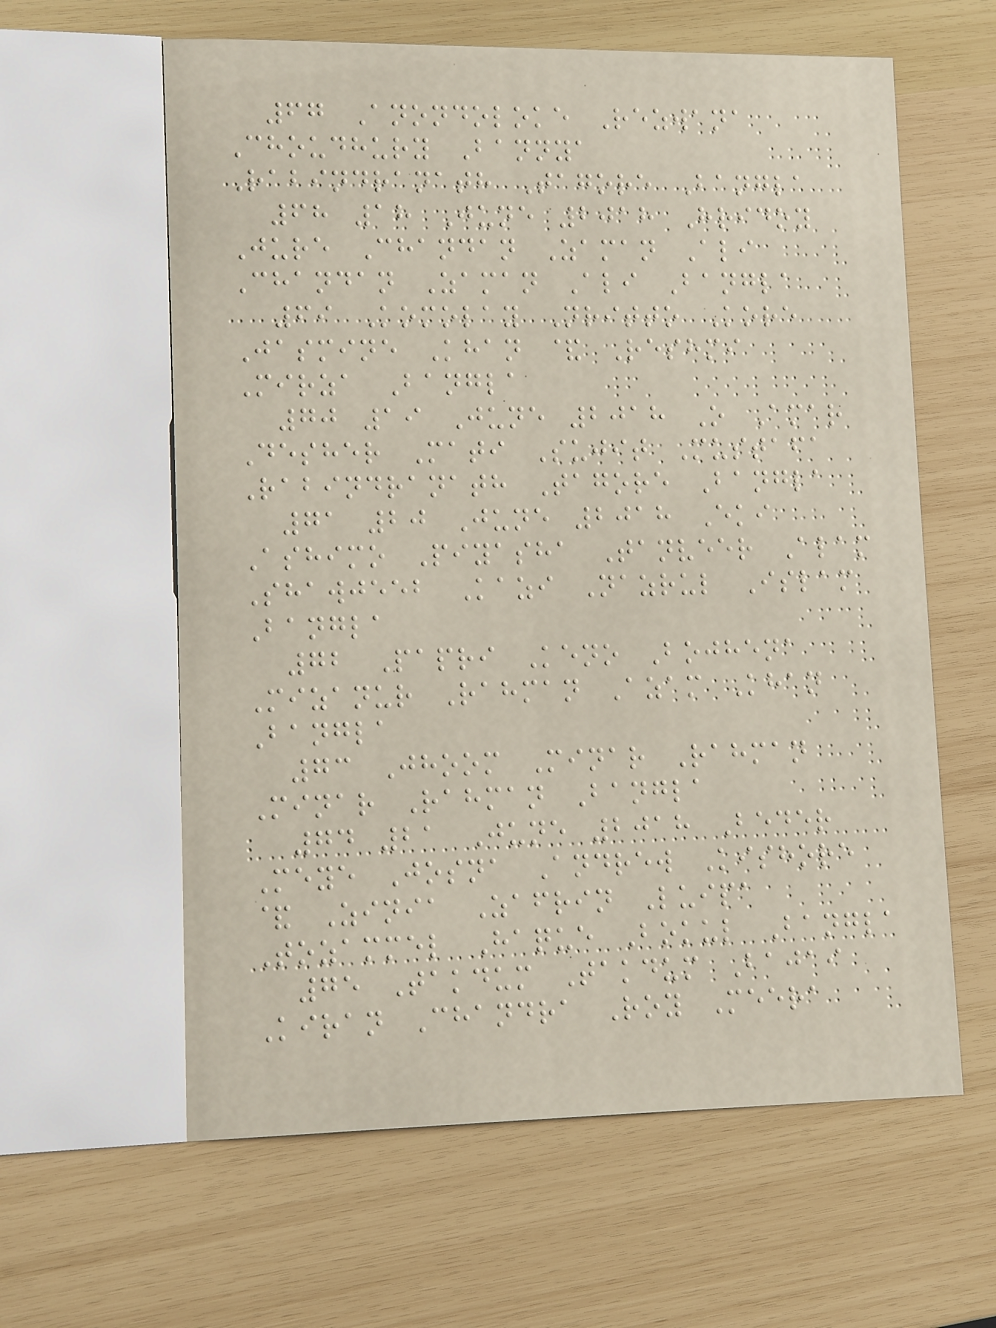67 Anondoloke Rezwana
Choudhury Bannya
Rabindranath Tagore Bangla
68 18 June 2018 Hridoy
Jure Chandan Zaman Ali
Chandan Zaman Ali Bangla
69 Komolay Nritto Kore
Jasmine Khan & Reshmi
Mirza Bangla
70 19 June 2018 O Amar
Desher Mati Sujit Mustafa
Rabindranath Tagore Bangla
71 20 June 2018 Eki
Ashimo Piyasha Tanveer Alam
Shawjeeb Kazi Nazrul Islam
Bangla
72 Papri Keno Bojhena
Mizanur Rahman Azam Khan
Bangla
73 Jhoom Minar Rahman
Minar Rahman Bangla
74 21 June 2018 Beder
Meye Josna Andrew Kishore
& Zinia Zafrin Luipa
Tozammel Haque Bokul Bangla
75 Takdum Takdum Bajai
Kiran Chandra Roy Meera
